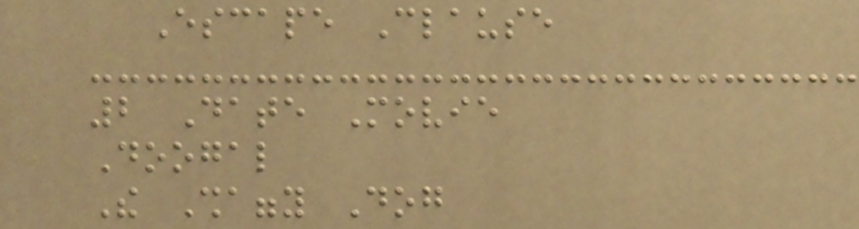Escape Clause
2 Date Movie
Doogal
The Shaggy Dog
